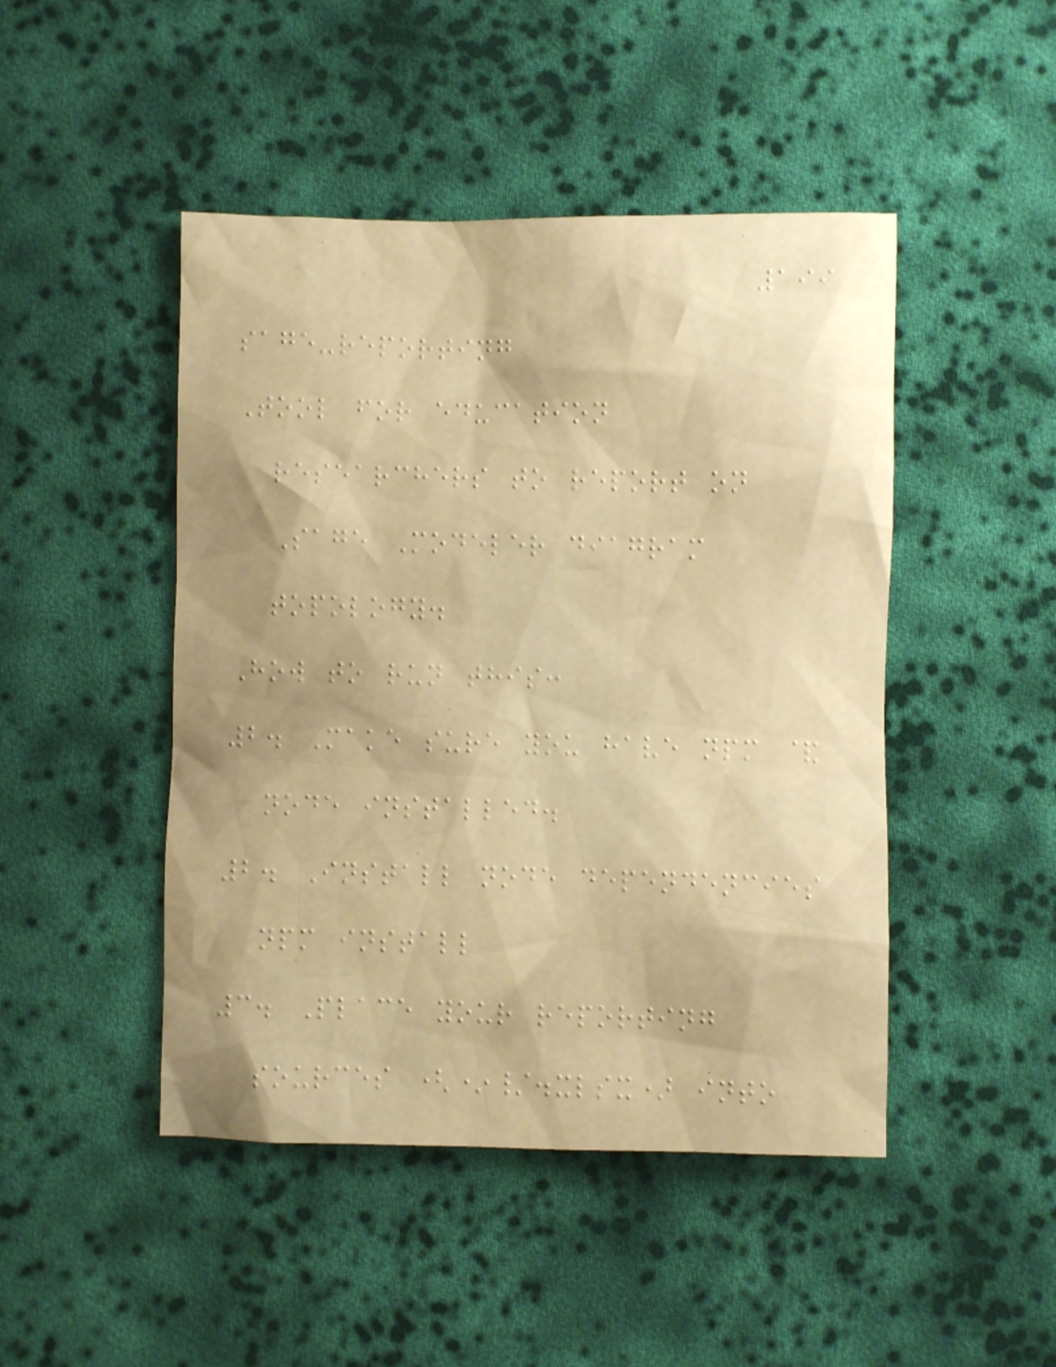199
sage-reporting
Tool for education
researchers to report on
Sage Modeler diagram
topology.
How to run this:
2. Make sure you have npm &
node installed.
2. Install node dependencies
npm install
3. Place your reporting
sources (*/.xlsx) into
